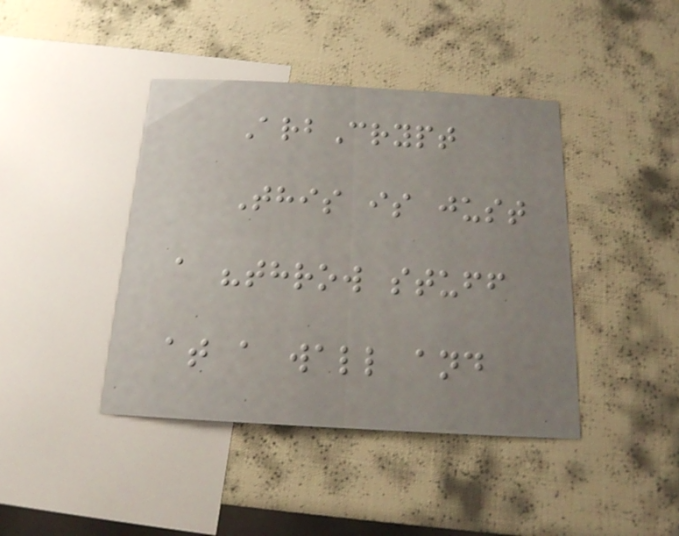ArbCrypt
This is just
a "throw stuff
at a wall and
